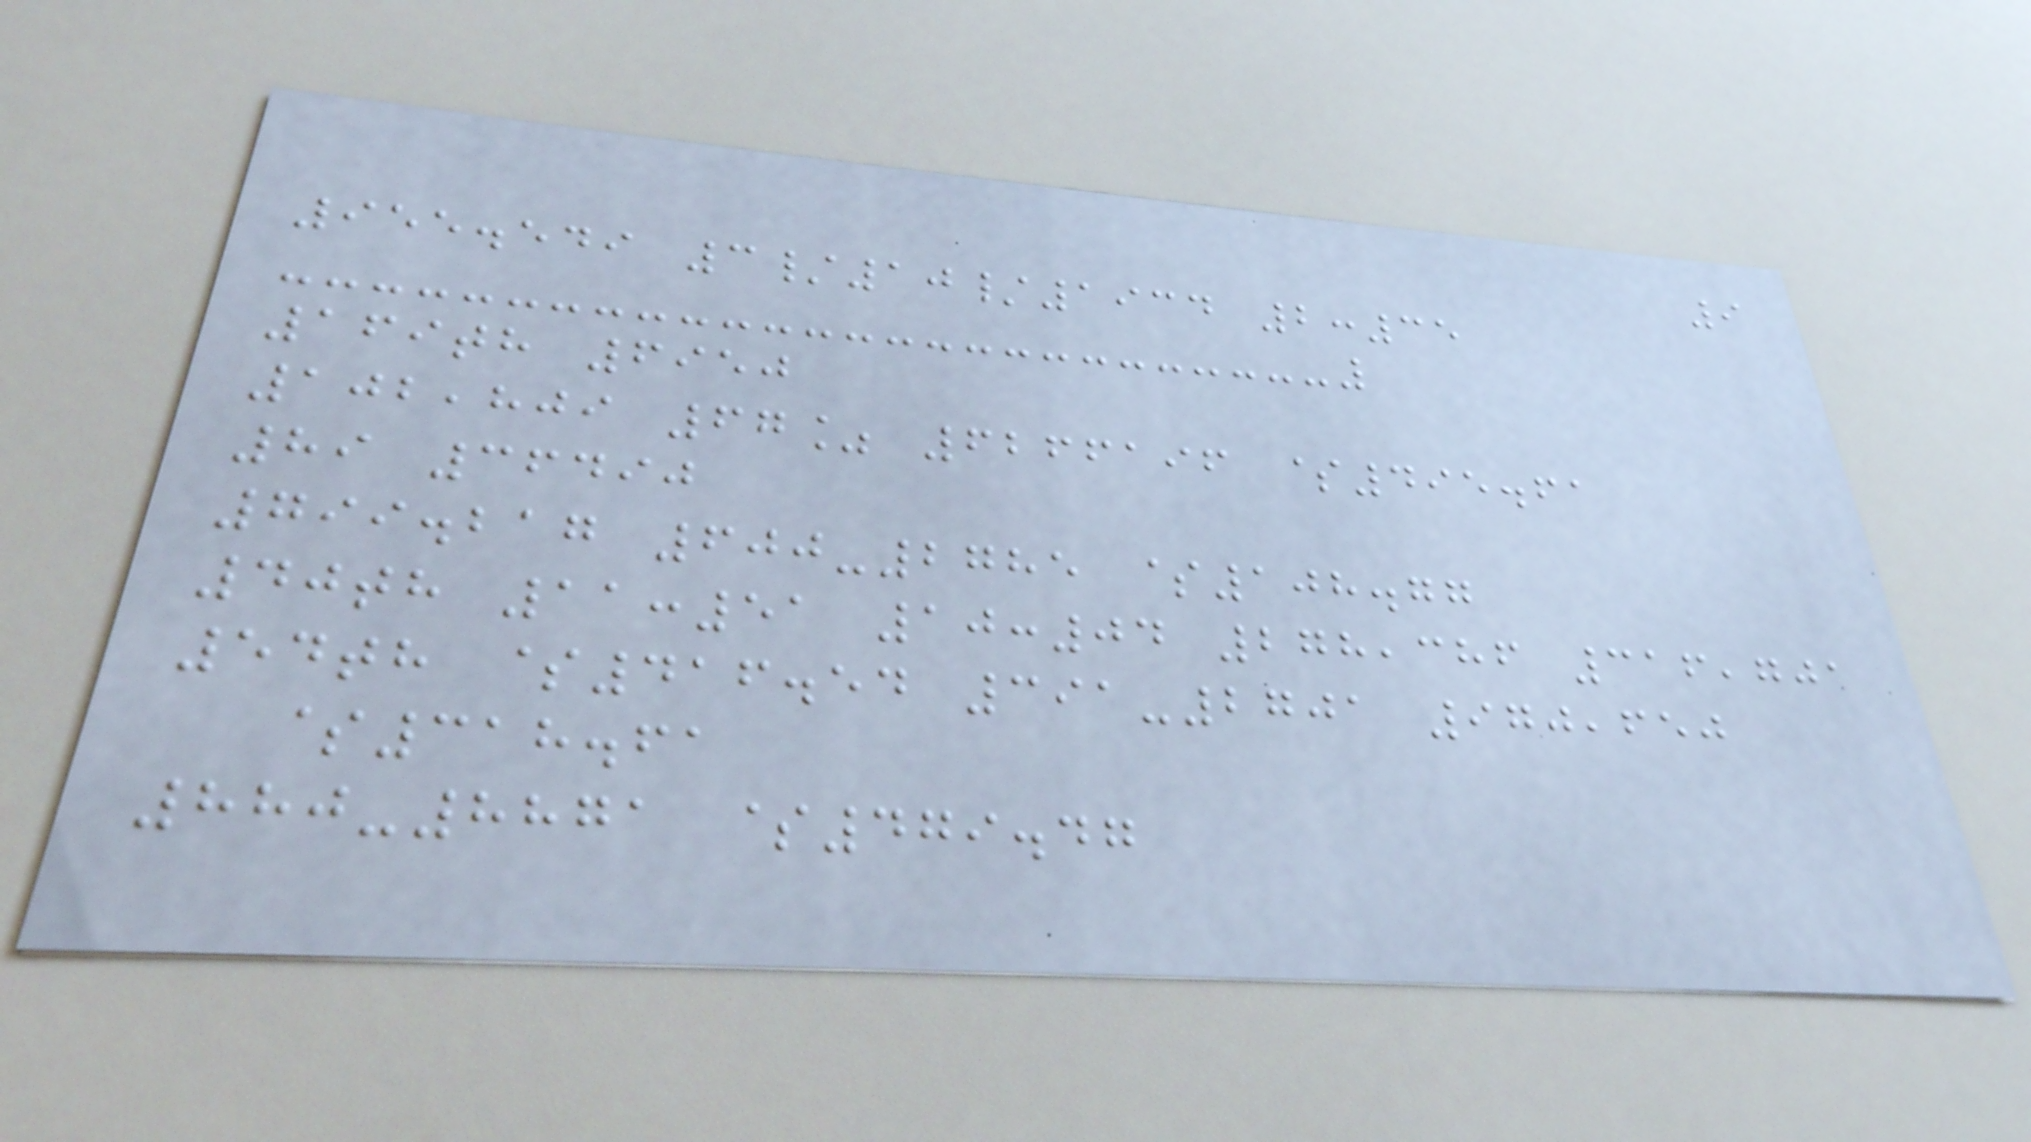9
955.549 3/10/1934 2:35
169th 6950
102,809 67% 6266196 $495.61
89 36490
799.217 600-2785 $108.77
40th 11:51 10:04 278,386 316,701
54th $416.54 391-2701 970,650
$318.61
880-8871 $479.47
